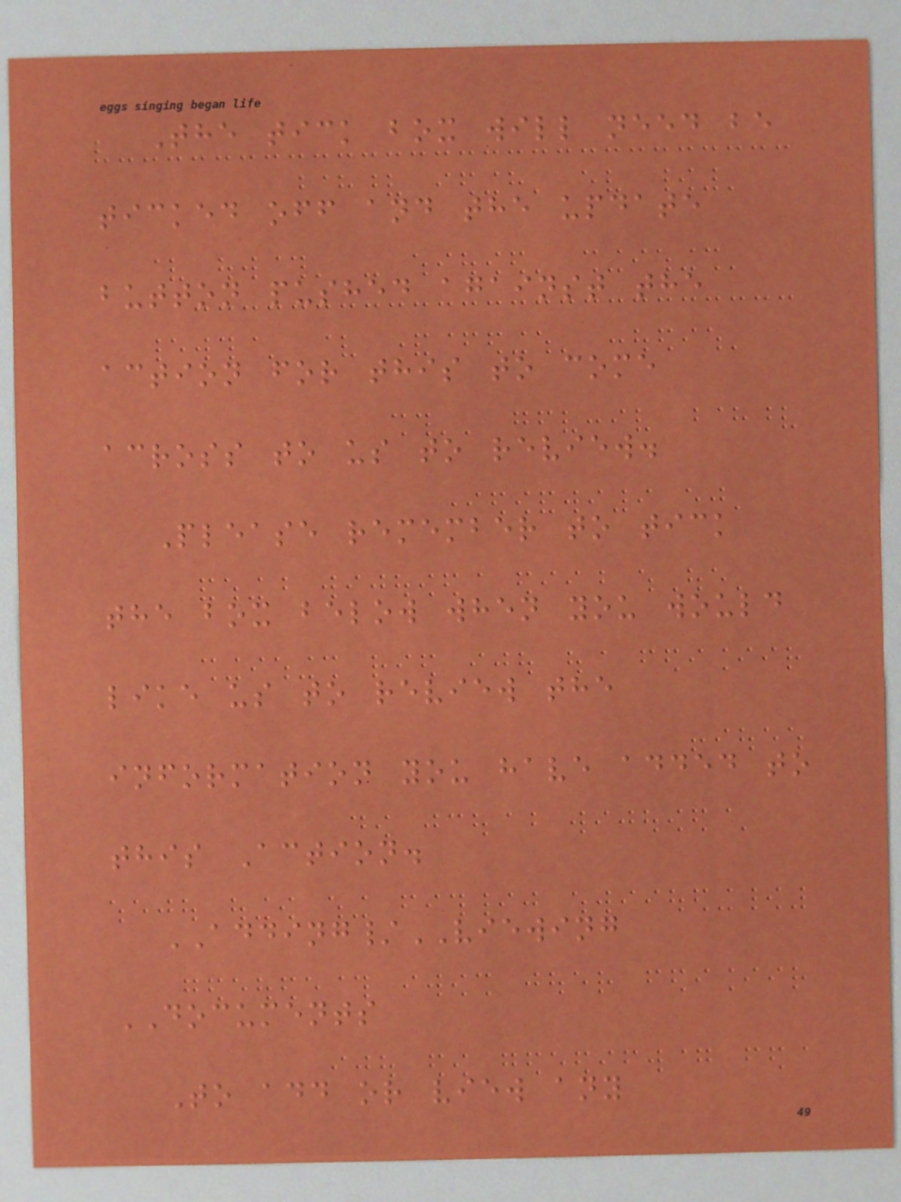The tick box will need be
ticked off and the update
button pushed against the
action for this to come
across to us to review.
Please remember to tick
the box below when you would
like us to review the
information you have added to
this Action.
ADDING/VIEWING
DOCUMENTS
To add or view any
